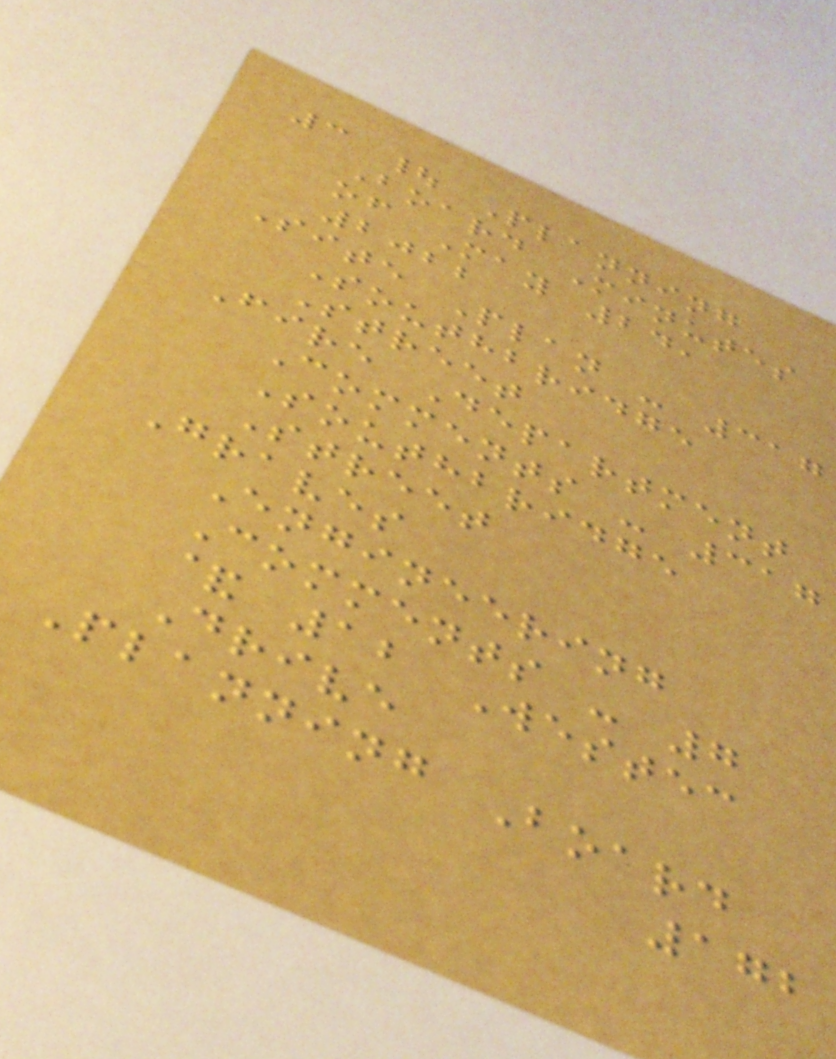3 | Planning
Board Minutes
of May 24,
2022
Site Plan - 317
Southbridge
Street
Fire Department
Comments - 317
Southbridge
Street
Graves
Engineering
Comments - 7
& 12 Westec
Drive
Planning Board
172
